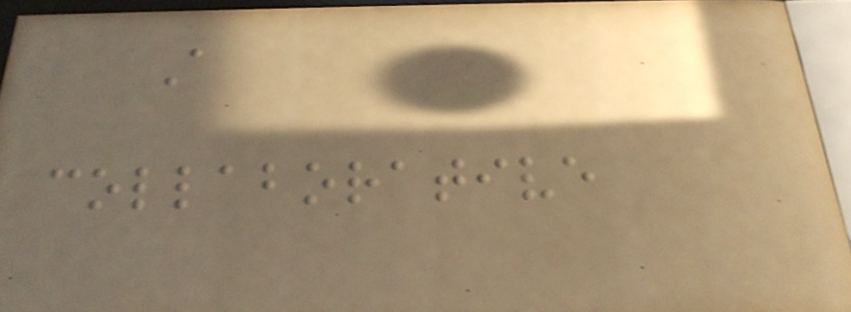A
collaborative
